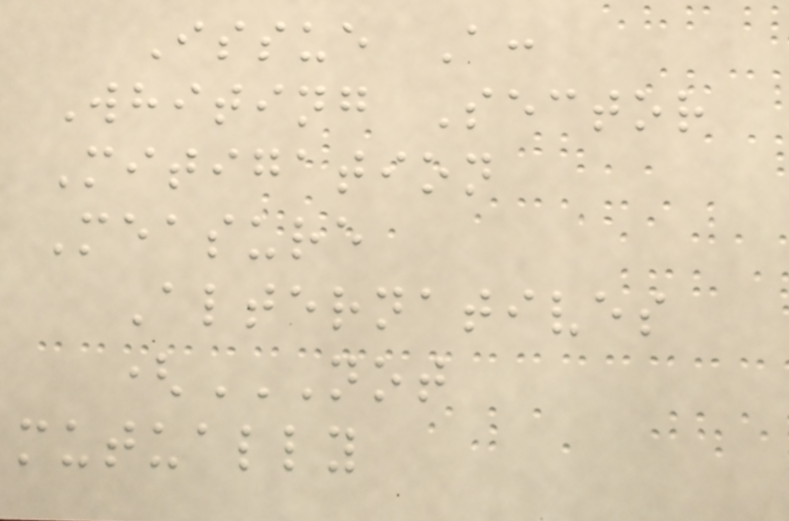Issue A:
Whiting Sector
Mitigation
Measure
Alternatives
(NOT
MUTUALLY
